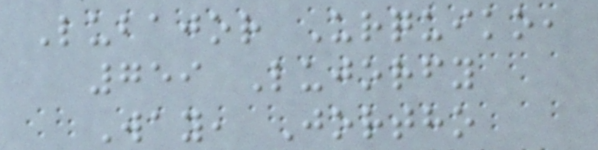Lubajor Urquiko,
759 Lujorfy
Way, Jortho
